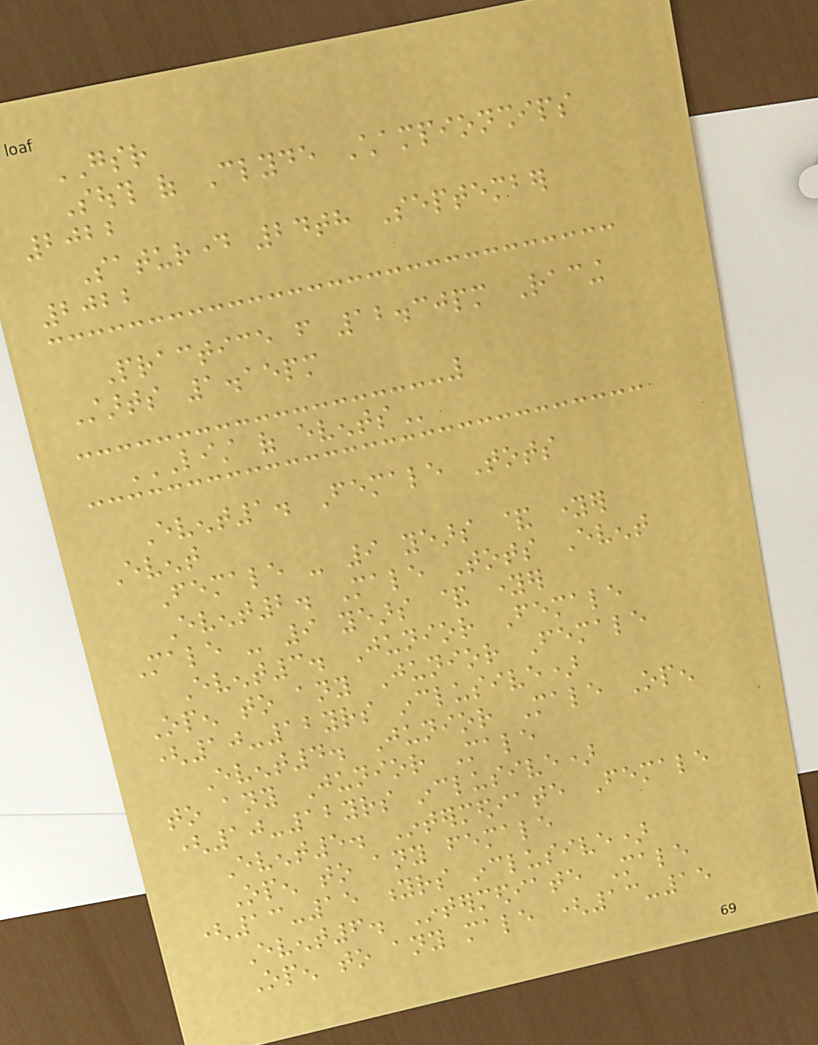GSR
South of Clyde Championships
2022
Saturday 24th September
2022
Practice from 12.30pm Racing
Starts 1.15pm
LIST OF EVENTS
Event1. Female Tots
Event
Female - 9 years & younger
Event2. Male Tots Event
Male - 9 years & younger
Event3. Junior Female
Open to any Junior Female
(10-12yrs inclusive)
Event4. Junior Male Open
to any Junior Male
(10-12yrs inclusive)
Event5. Intermediate Female
Open to any female
(13-15 yrs inclusive)
Event6. Intermediate Male
Open to any male (13-15
